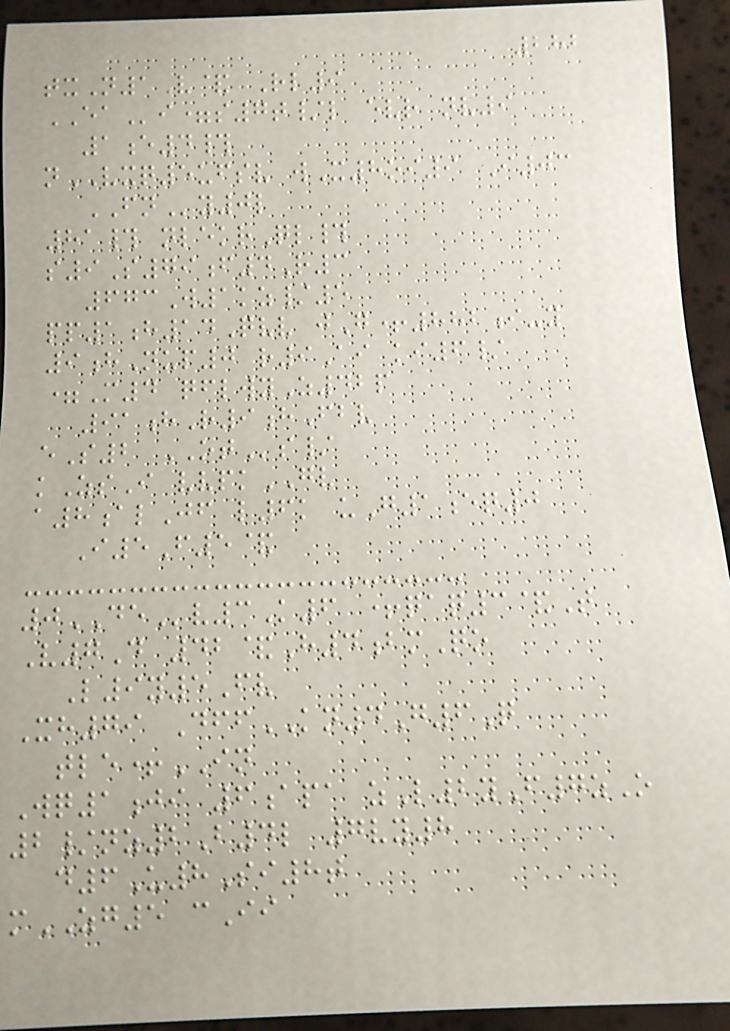282
txN1V& Rl9
EAi=s7t/l evr nv9
1e4#
nVXQ5ufsv wX8oi9 I03
FNy0l
81# nlekrQl#
s9S79f4R3
673W1kz/5
pp1h14Qvv jG+882i-y
9hNup0 r9Ai ki6/
=M4 qflwyZ42p
91hR9hFbv
eS2 OTs/
kZsI vvpkGV
a8alJf l6k uG1eq0
I5F5&
0DEv3K6 +qaq3&T
V7D 42&H4bmQo
L9y5Fv
Xh79 DffKN4G6Q
tle+IN
Wq1ji 6apa zL2yF7zO
2/nz2B4l 7vy8
d6U8Si8t
mZG5 cIi
